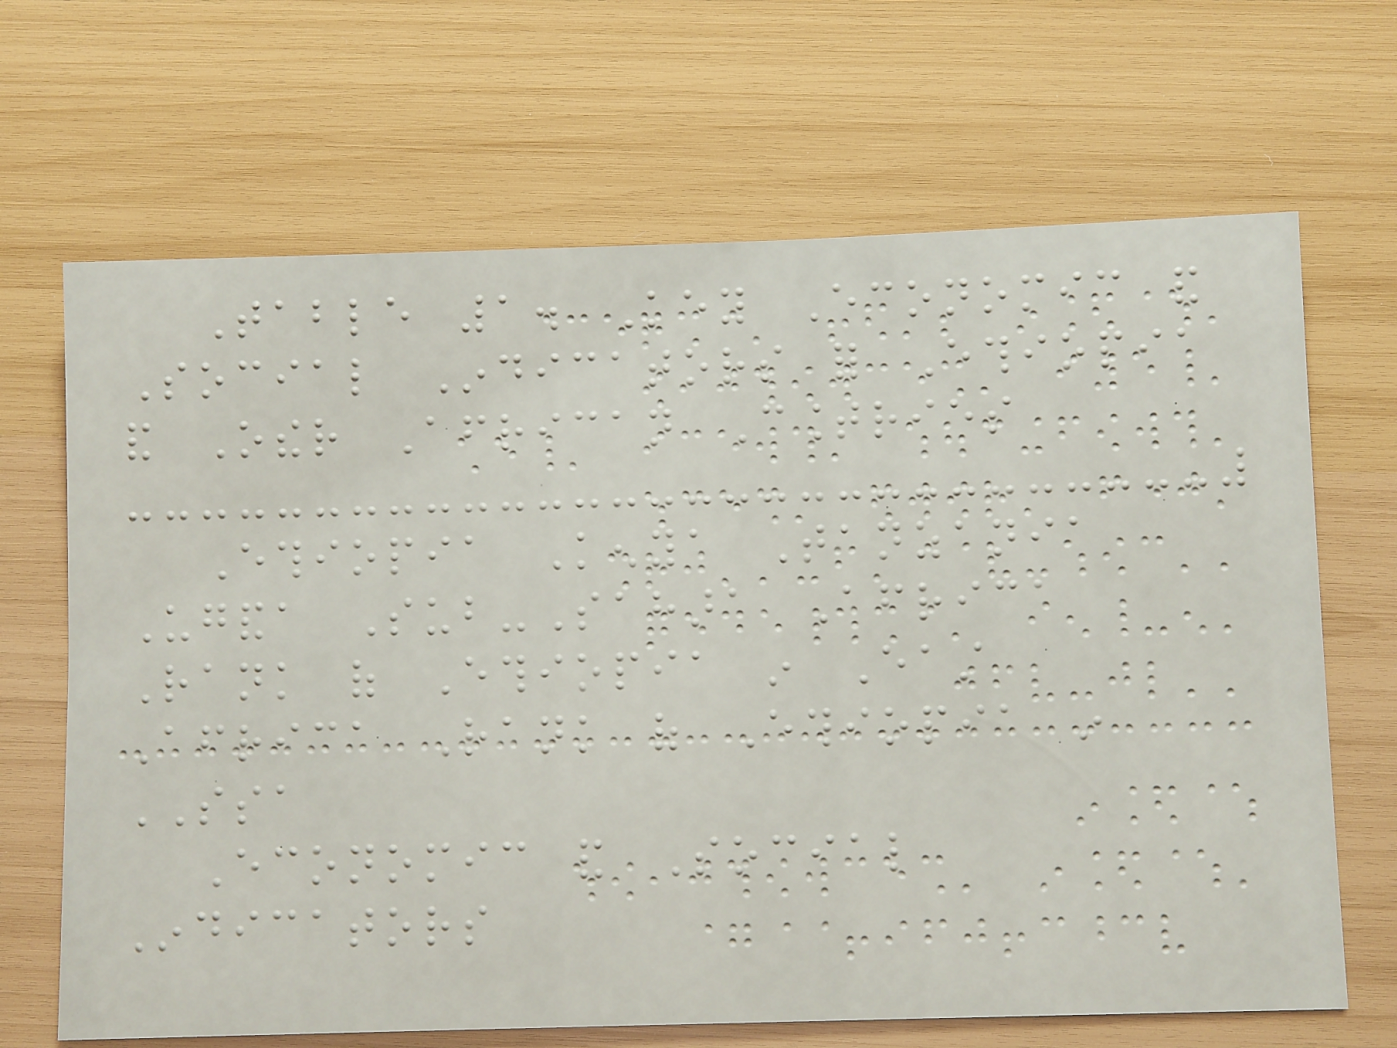Table 1. Key Economic and
Social Indicators for Ethiopia
and Other African Countries
Ethiopia Kenya Tanzania
Uganda Sub-Sahara Africa
Rank of Ethiopia in East
Africa Rank of Ethiopia in
SSA
Economic and Social
Indicators
